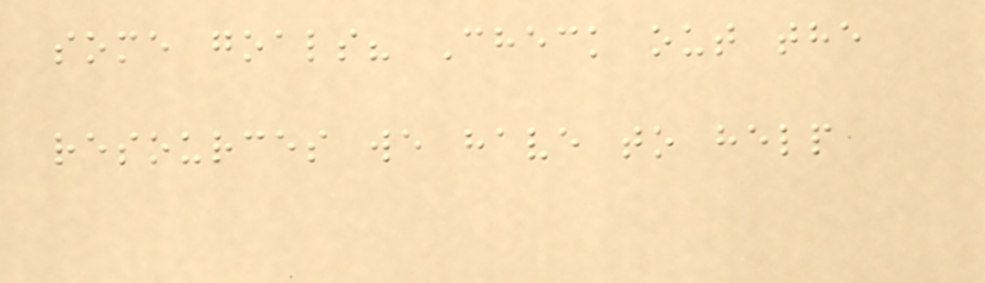some goals? Check out the
resources we have to help
